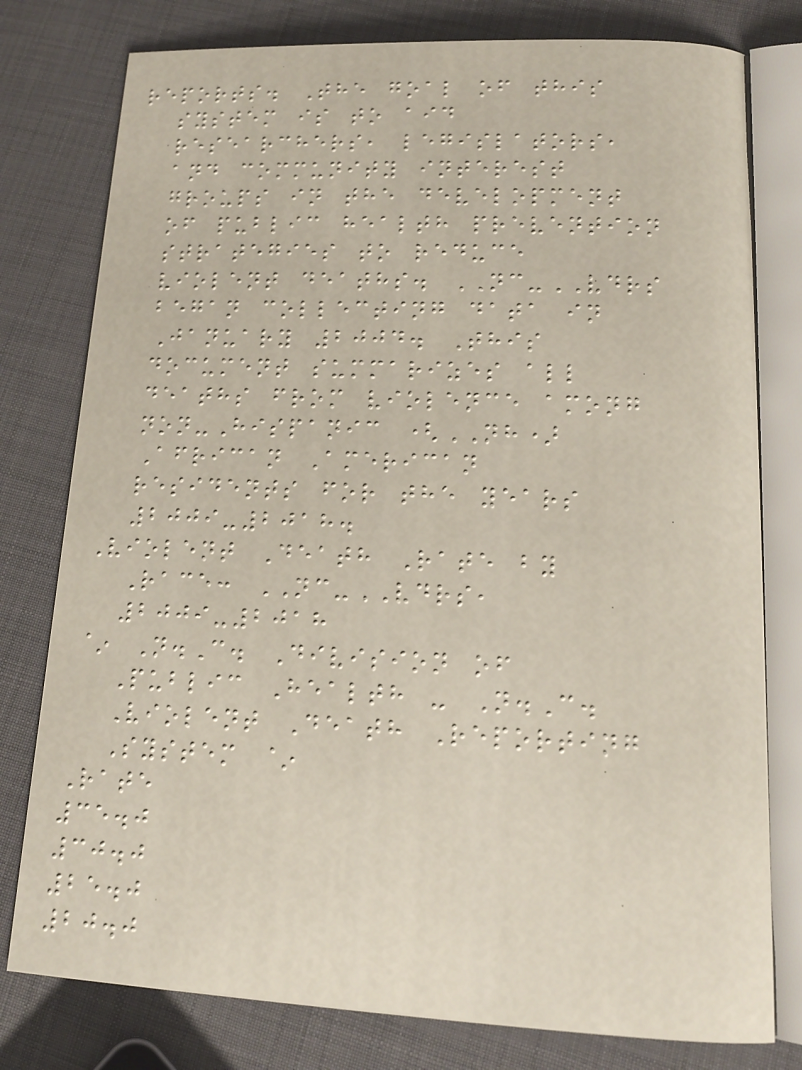reports. The goal of this
system is to aid
researchers, legislators,
and community interest
groups in the development
of public health prevention
strategies to reduce
violent deaths. NC-VDRS
began collecting data in
January 2004. This
document summarizes all
deaths from violence among
non-Hispanic (NH)
African American
residents for the years
2009-2018.
Violent Death Rate by
Race: NC-VDRS,
2009-2018
~ N.C. Division of
Public Health - N.C.
Violent Death Reporting
System ~
Rate
35.0
30.0
25.0
20.0
